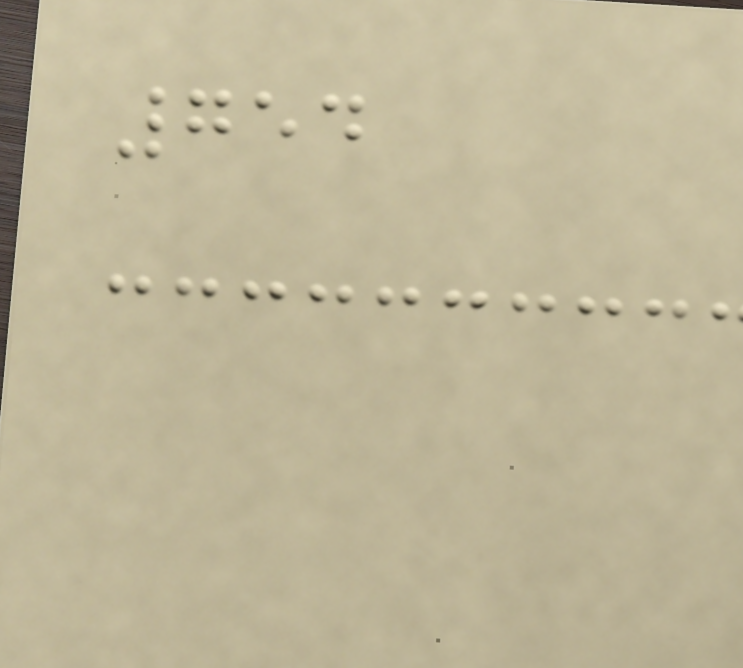754
